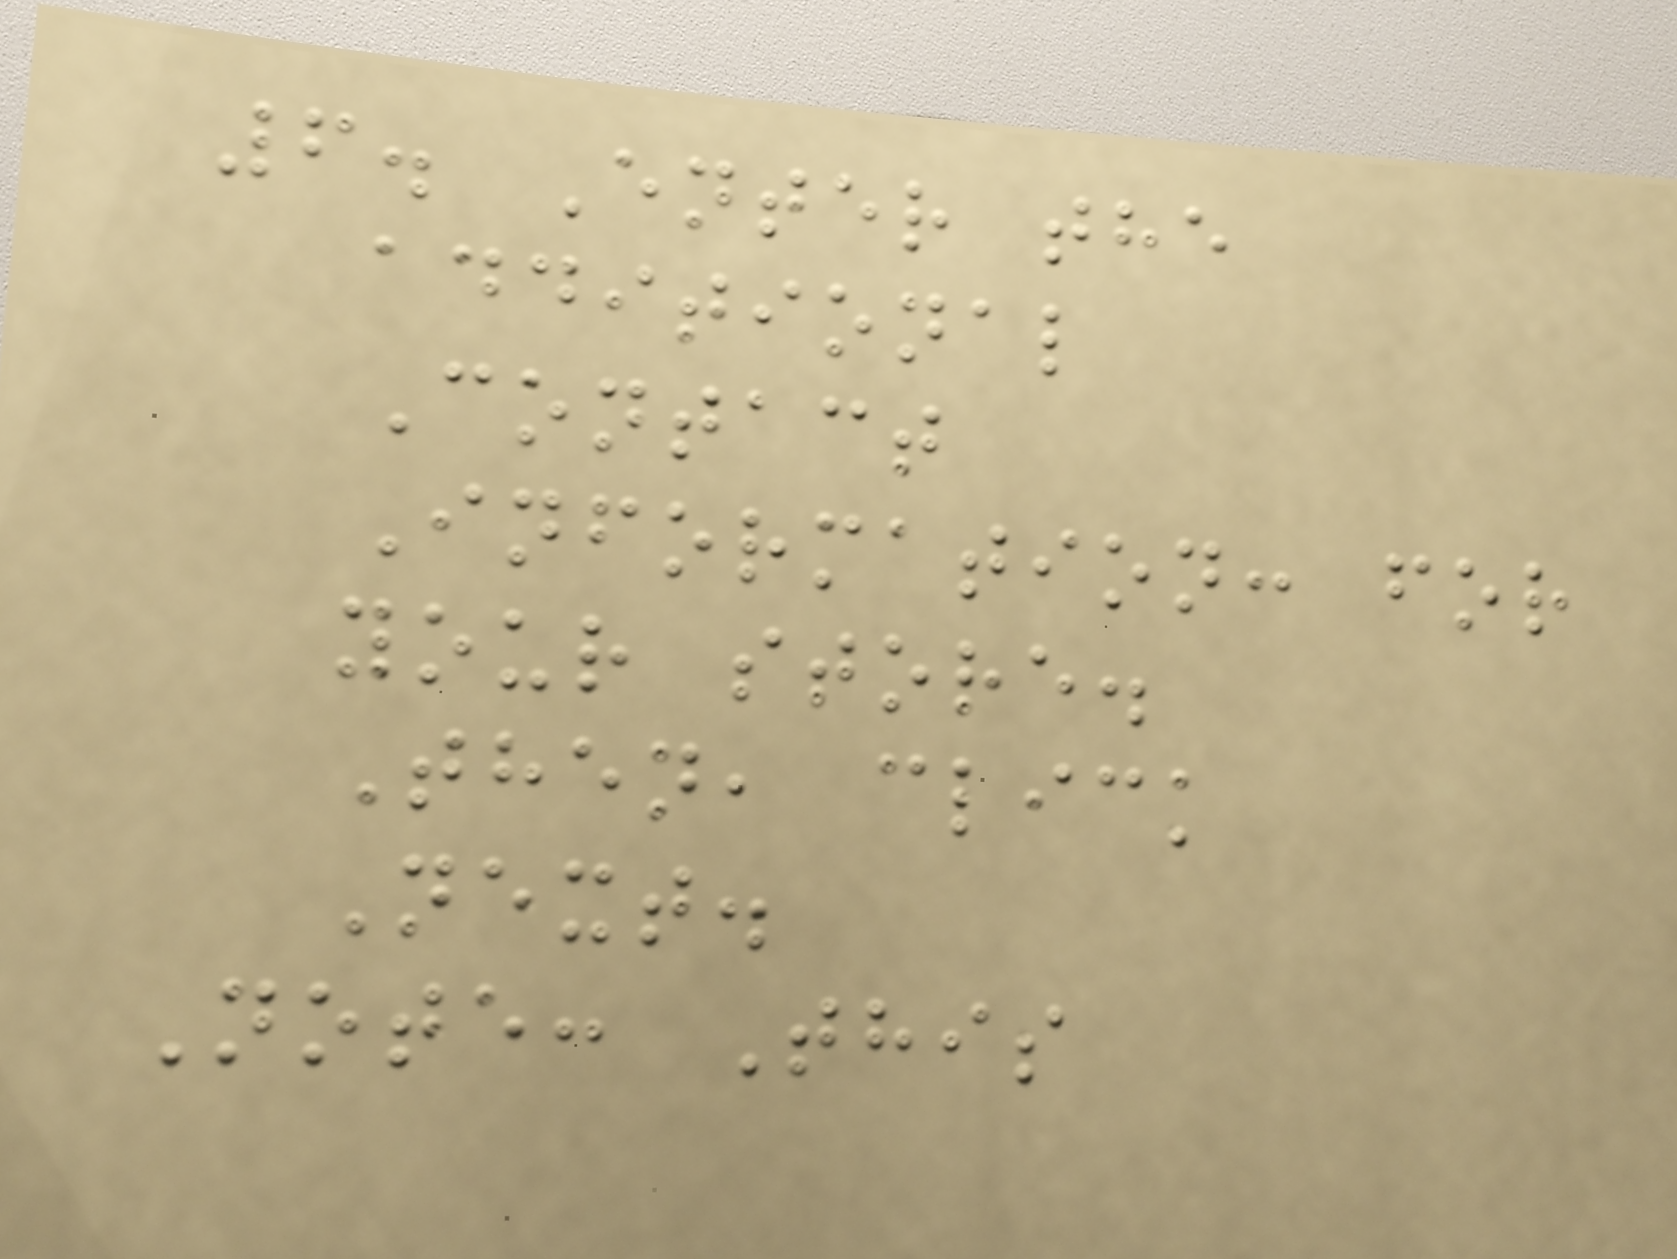6. Enter the
additional
Contact
Information: for
your store.
Then, click
Next.
Note: This
